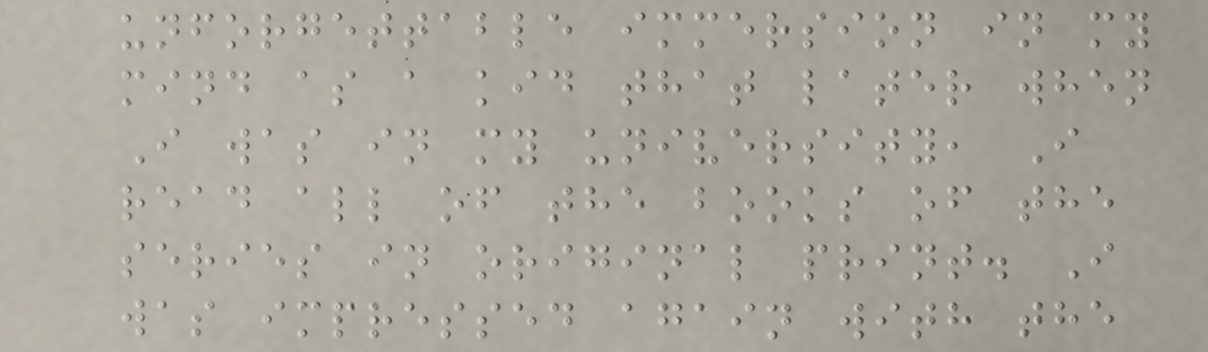unforgettable immersion in my
mind as a kid that later when
I was in my university, I
read all of the books of the
series in original print. I
was impressed again with the
